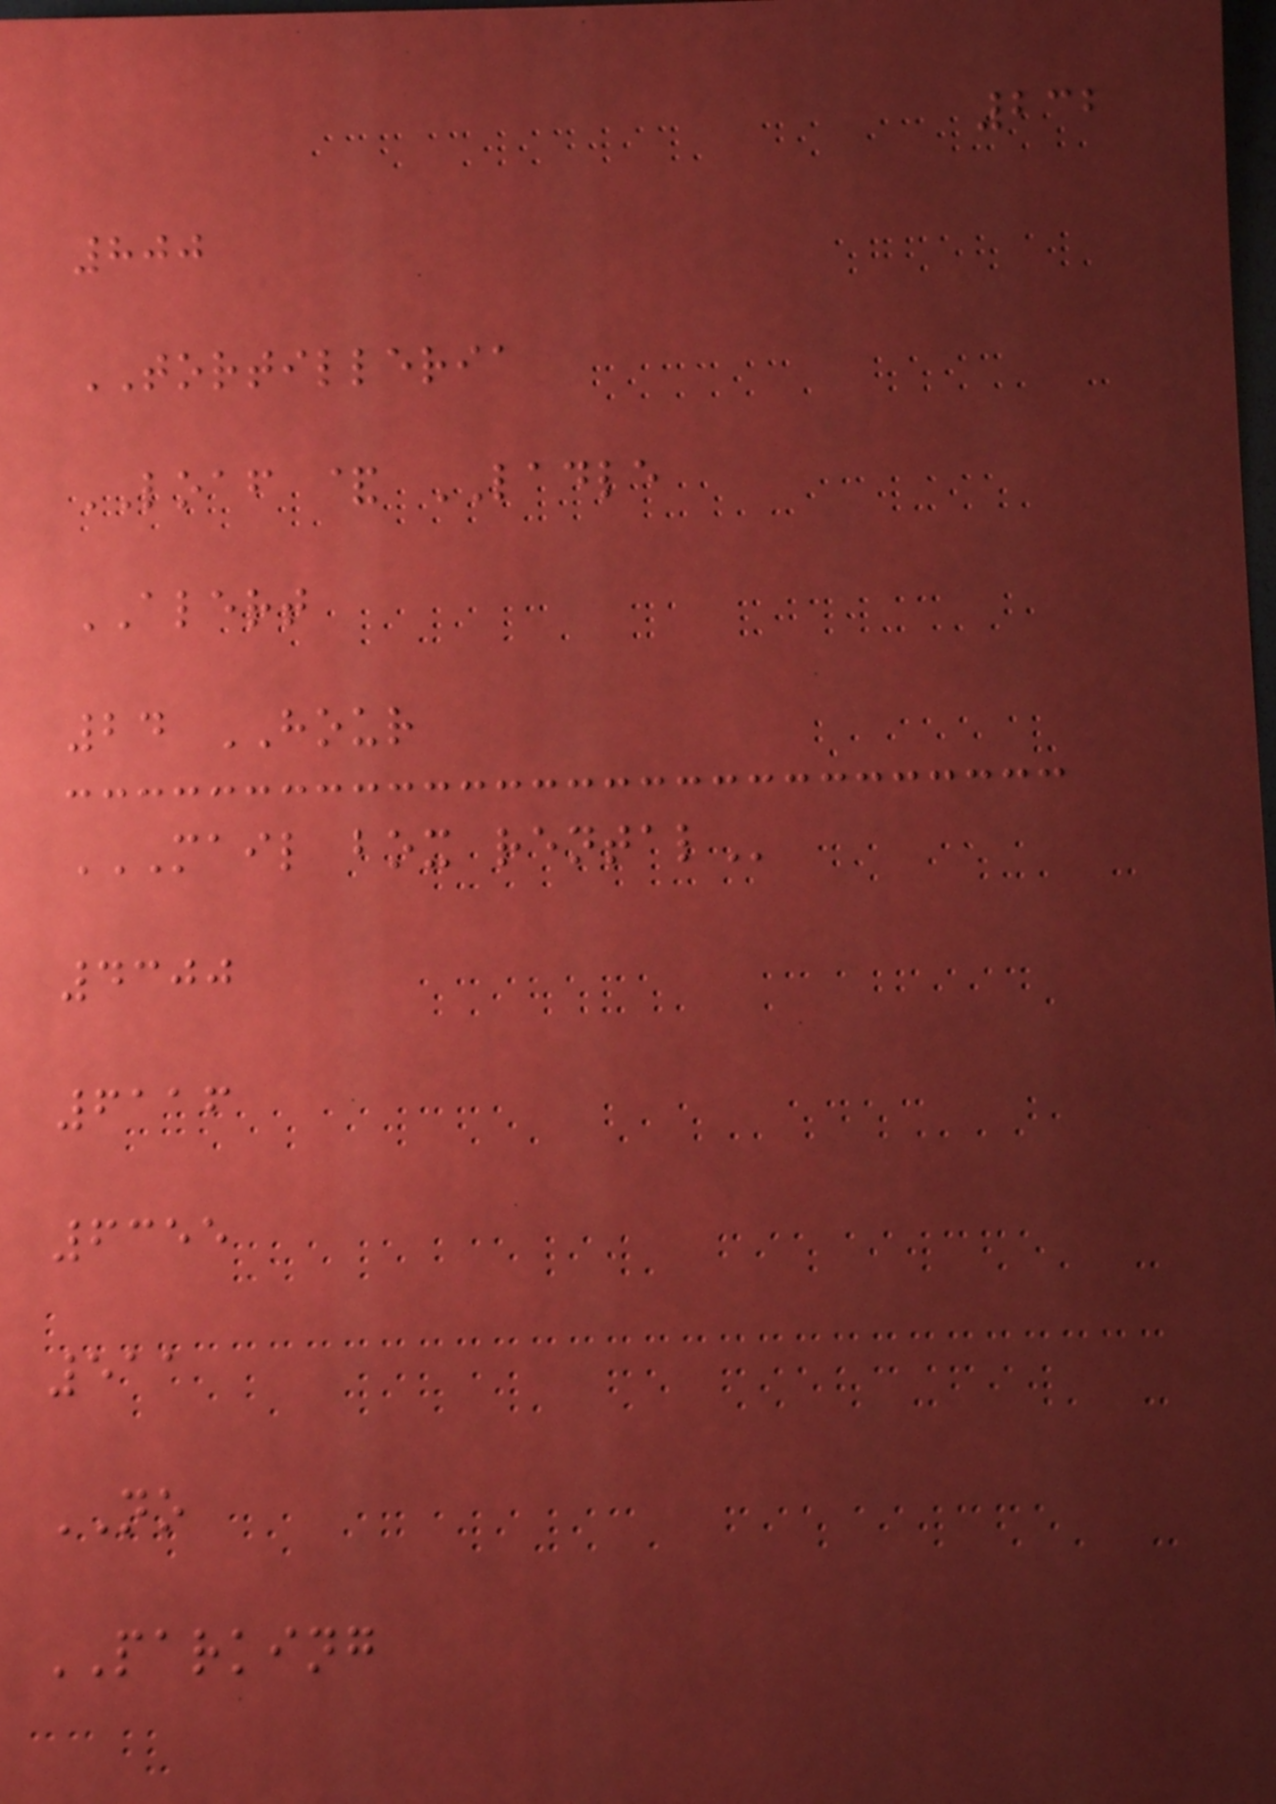232
800
TORTILLERIA
LOAF & LADLE
ALERT
24 HOUR
MAIL BOX RENTAL
4300
6116
6355
511
NO
PARKING
